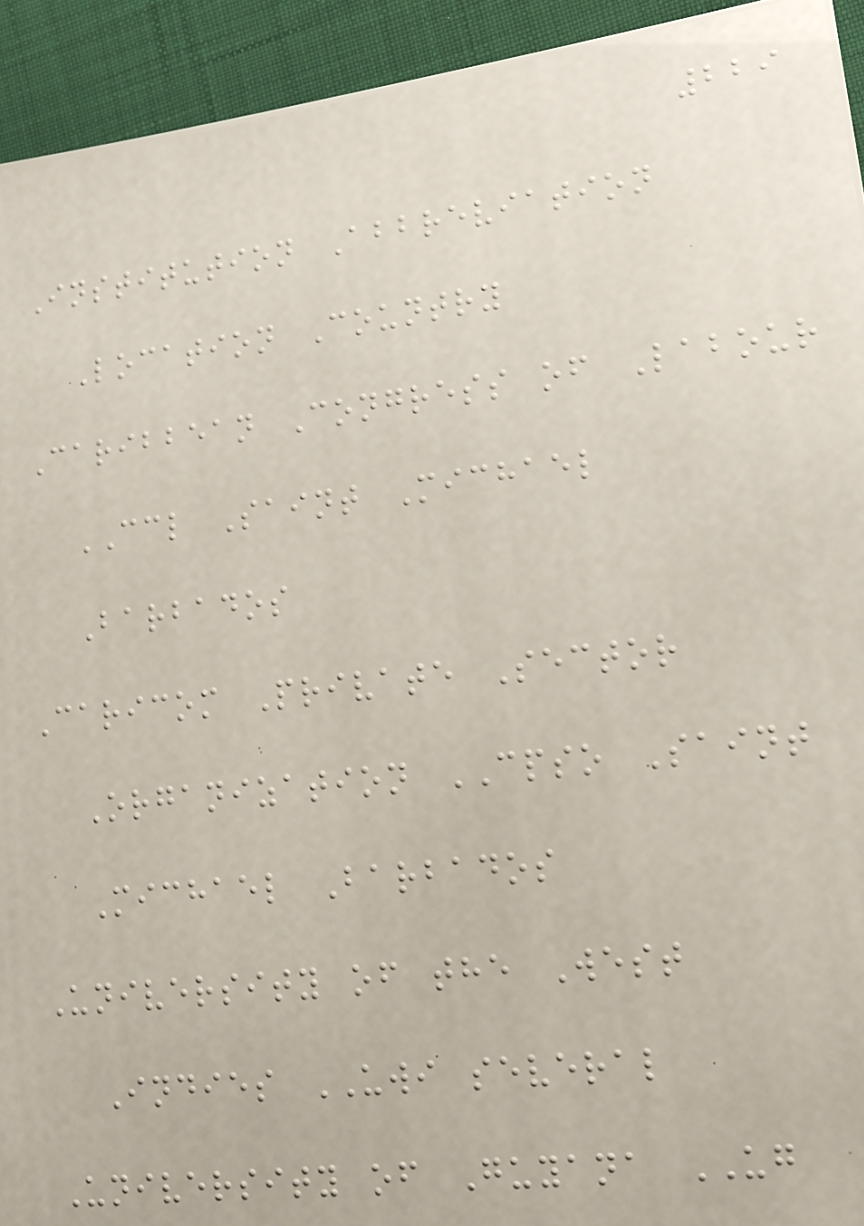229
Institution Abbreviation
Location Country
Caribbean Congress of Labour
CCL Saint Michael
Barbados
Caricom Private Sector
Organization CPSO Saint
Michael Barbados
University of the West
Indies UWI several
University of Guyana UG
